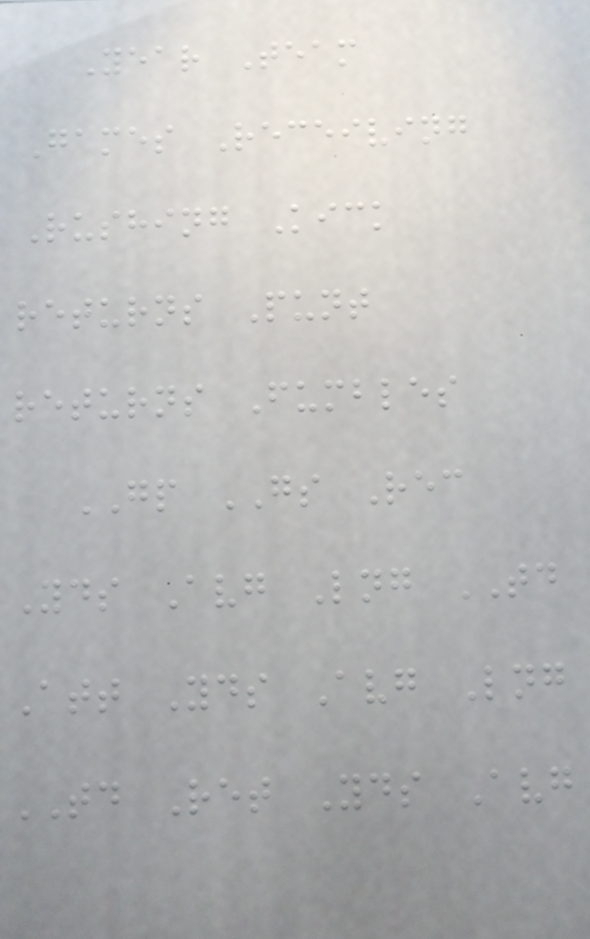Year Team
Games Receiving
Rushing Kick
returns Punt
returns Fumbles
GP GS Rec
Yds Avg Lng TD
Att Yds Avg Lng
TD Ret Yds Avg
